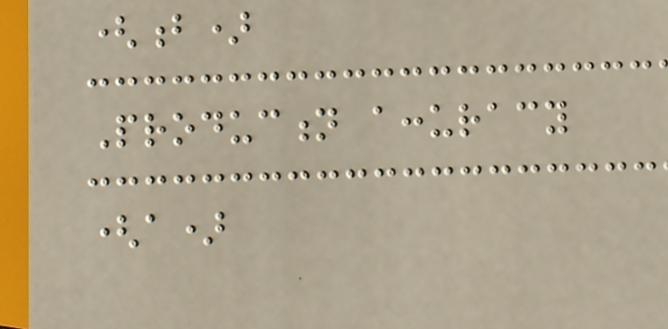(b)
Production accuracy
(a)
